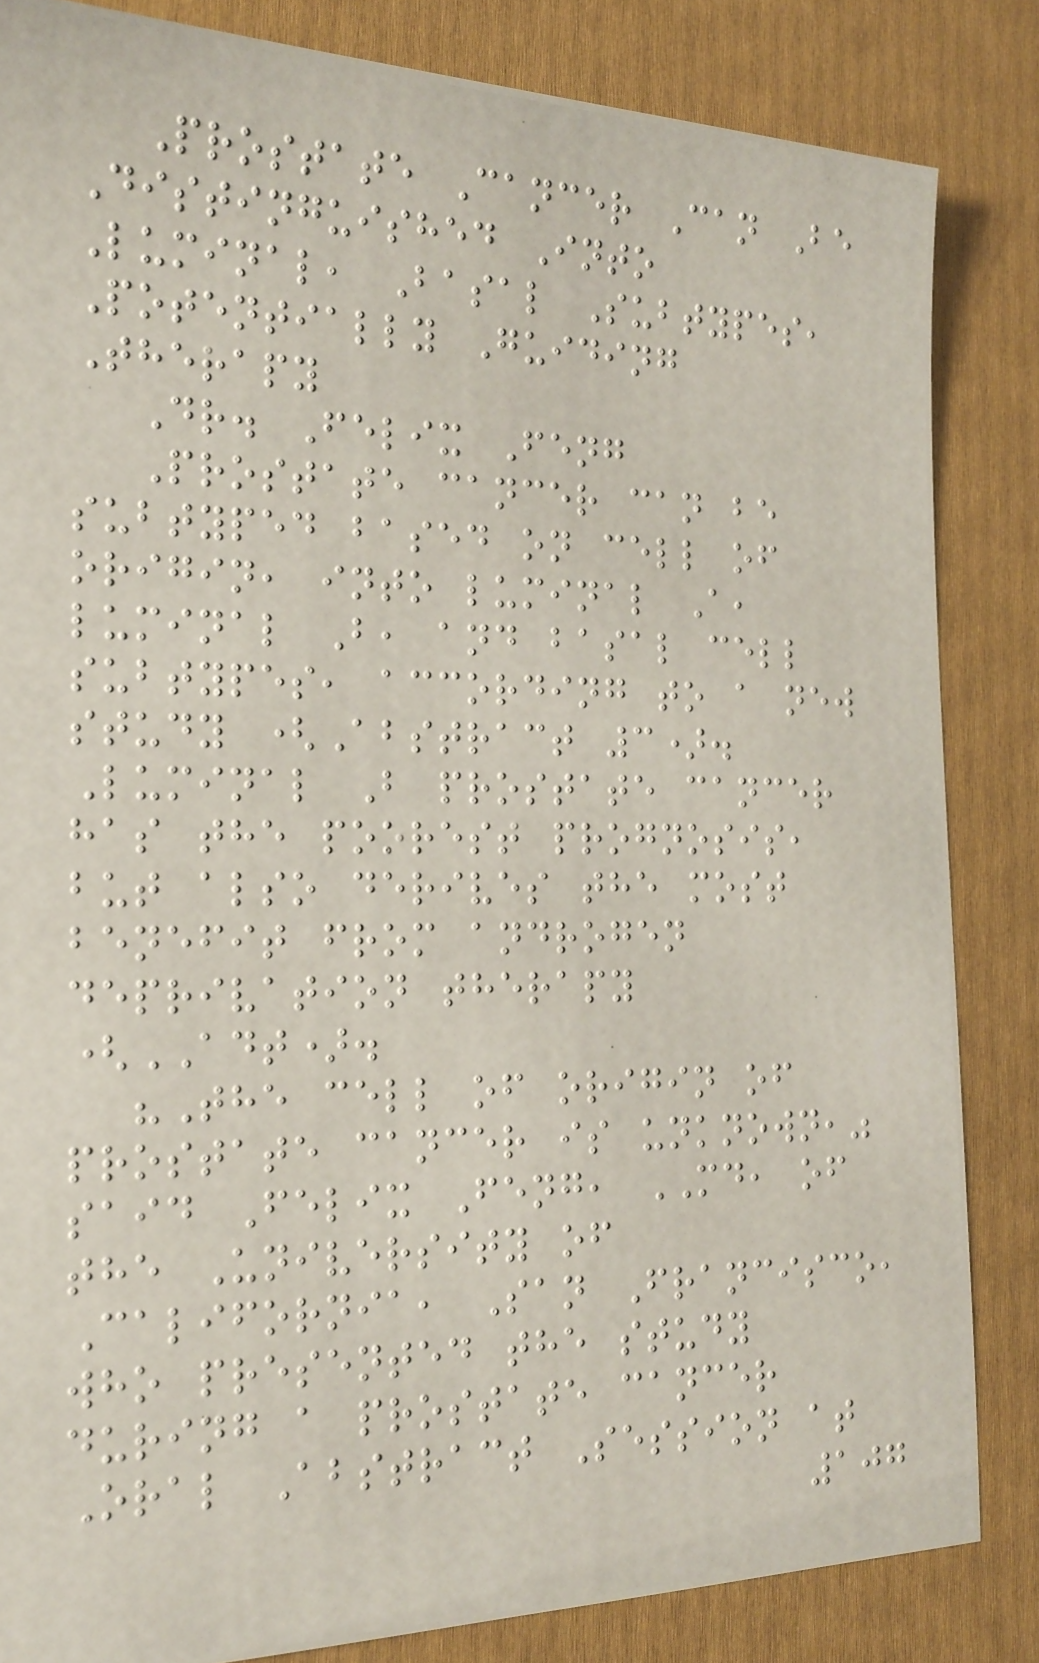Prostate Cancer Can Be
Distinguished Into
Luminal, Basal Subtypes,
Potentially Guiding
Therapy
Dr. Felix Feng
Prostate cancer can be
subtyped based on cell of
origin, into luminal A,
luminal B, and basal cell
subtypes, according to a new
study (Abstract 3).
Luminal B prostate cancer
has the poorest prognosis,
but also derives the most
benefit from androgen
deprivation therapy
(ADT).
"The cell of origin of
prostate cancer is unknown,"
said Felix Feng, MD, of
the University of
California, San Francisco,
who presented the study
during a prostate cancer
Oral Abstract Session at
107
